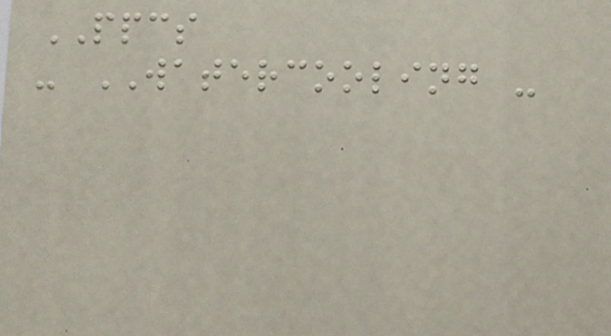PPCS
- WATERCOOLING -
